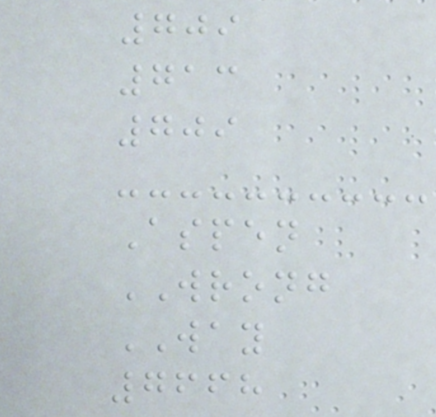709
713
709
Aspen
WRONG
WAY
7668
